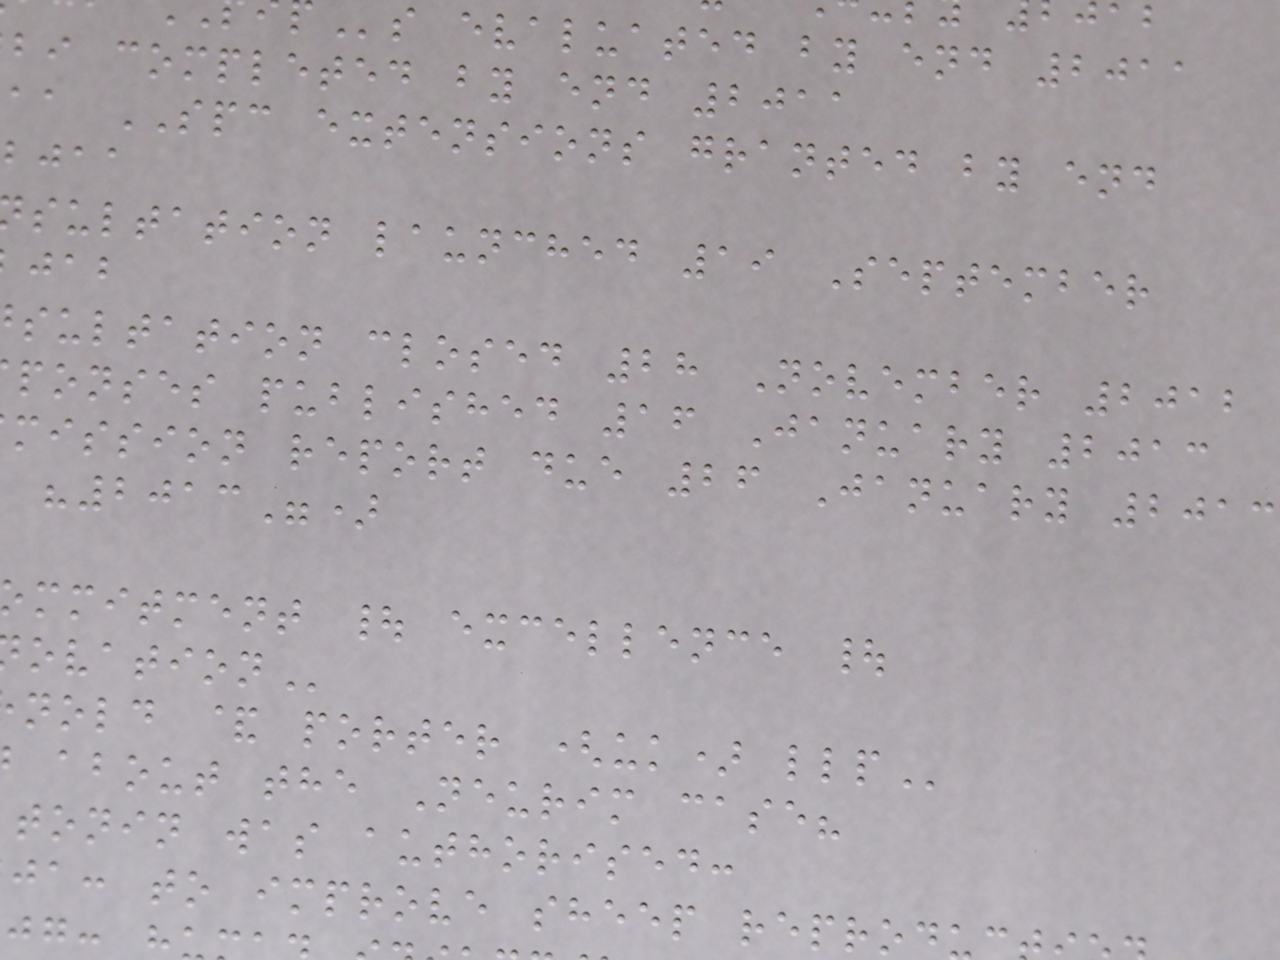s evaluated by end 2011
bi completed by end 2011
aa SPC extensions granted by end
bjaa
sultation launched 19 September
sultation closed 28 November 2012
ponses published 16 January 2013
mission report due 26 January 2013
"2013")
mmitment | excellence |
nold & porter (uk)
about the Neurim case?
tonin was authorised:
ja: to improve sheep reprod
